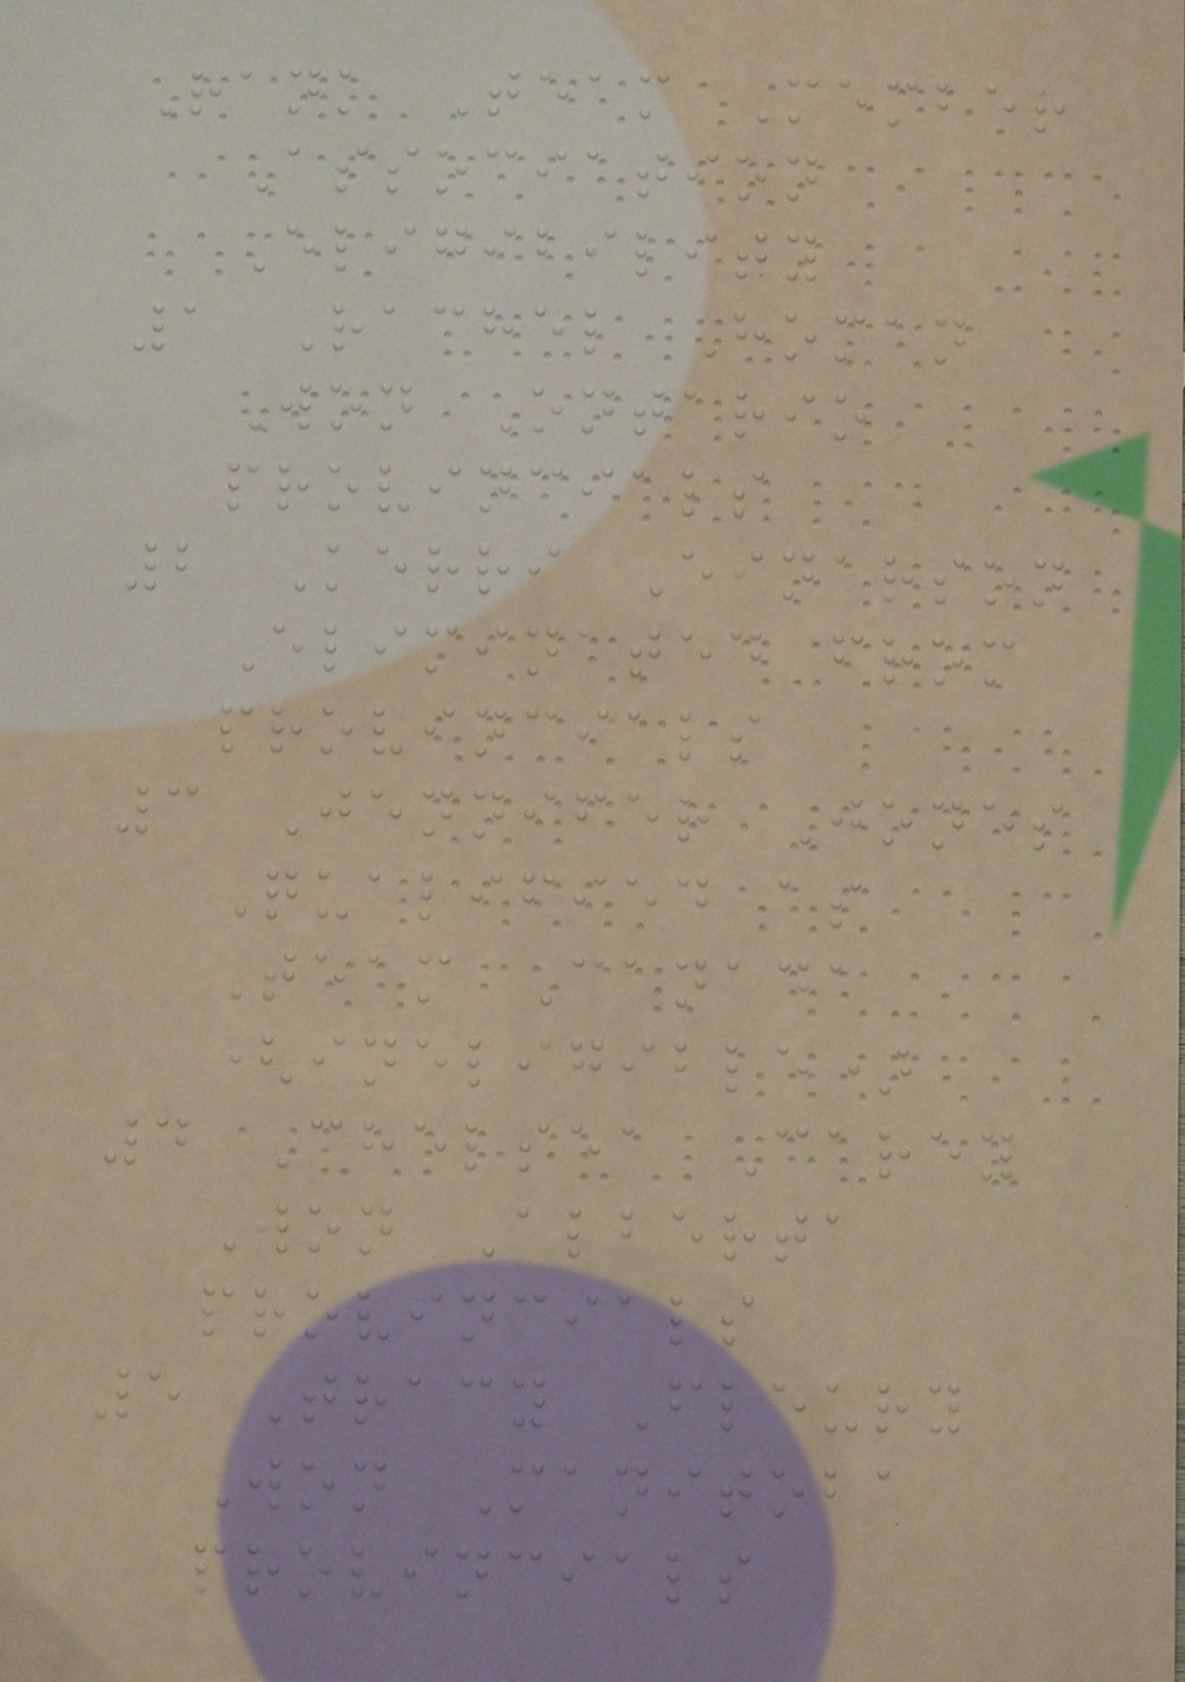Rank Team Member
Association
Eligibility
1 Rachel Homan
Won Ontario
provincials
2 Kerri Einarson
Eliminated from
provincials
3 Jennifer Jones
Qualified as
Team Canada
(ineligible)
4 Chelsea Carey
Won Alberta
provincials
5 Tracy Fleury
Won Manitoba
provincials
